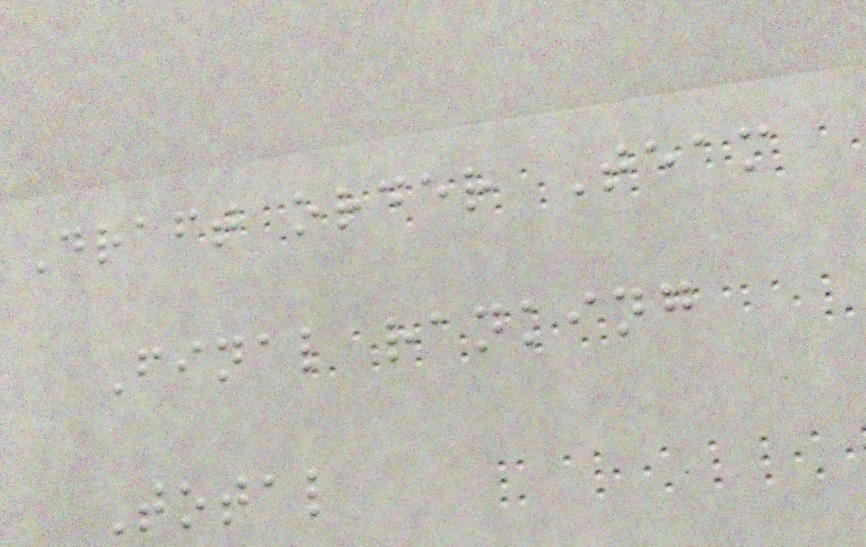Draft order Team
Final ranking
Total
